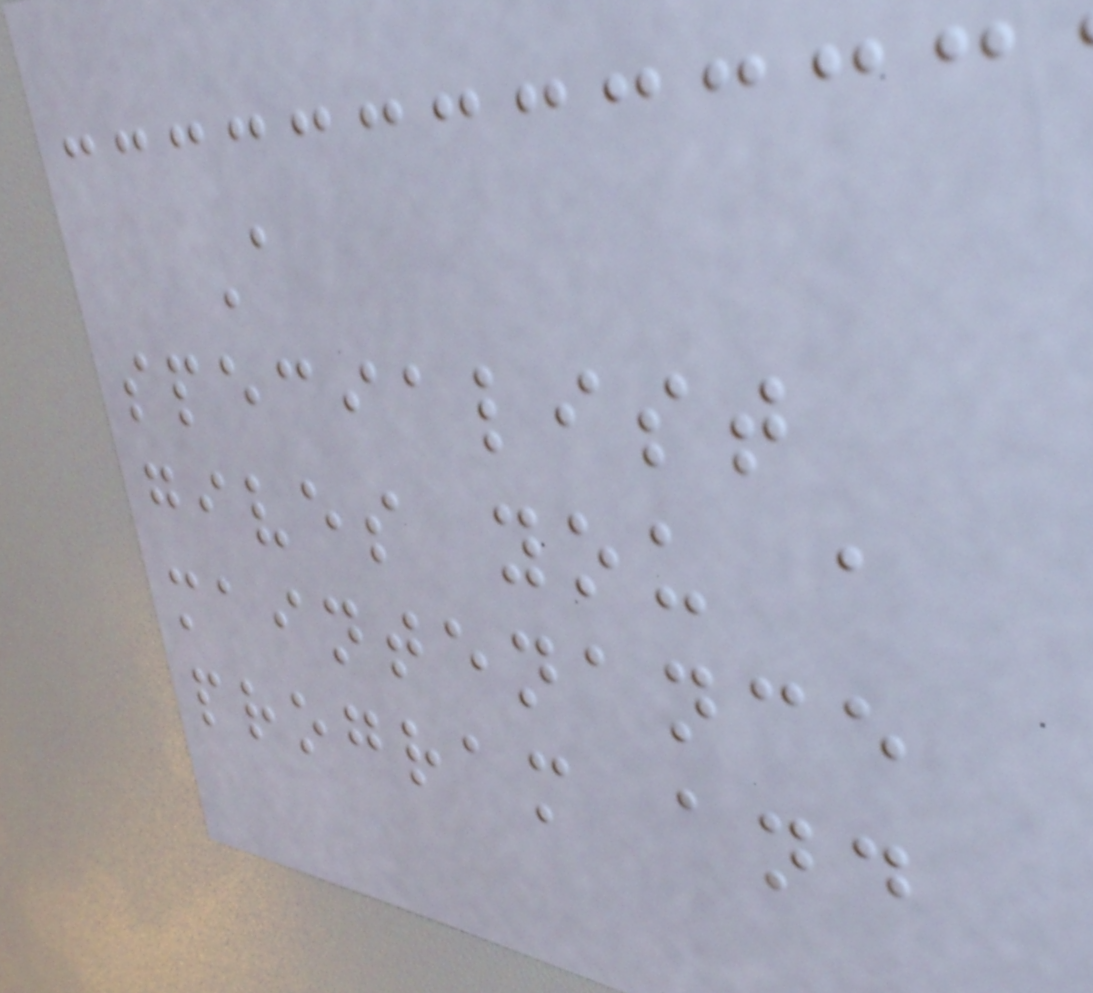A
specialist
gives you a
maintenance
program and
